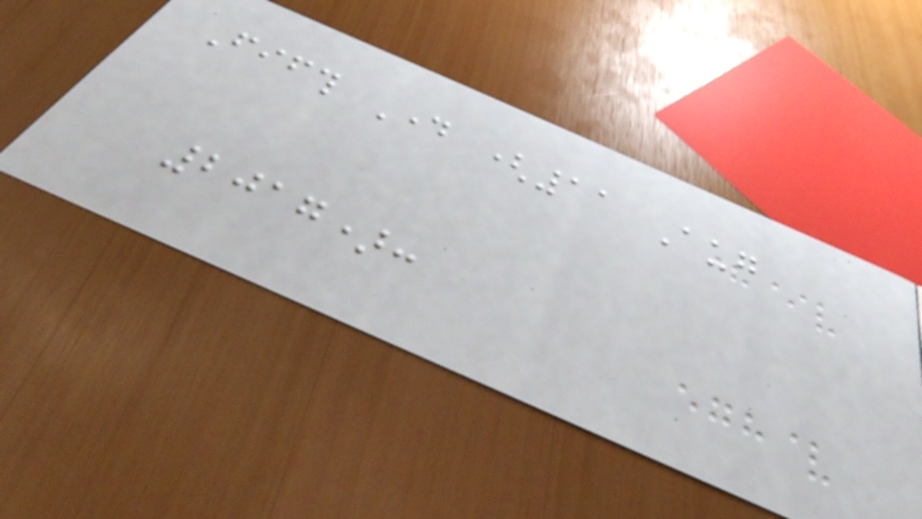Fifth Day (11 Aug
2017):
